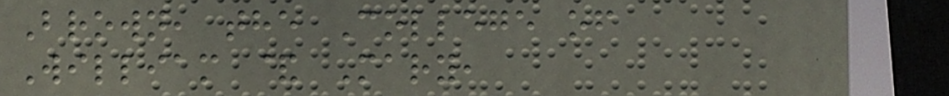Brown, the College of
William & Mary,
